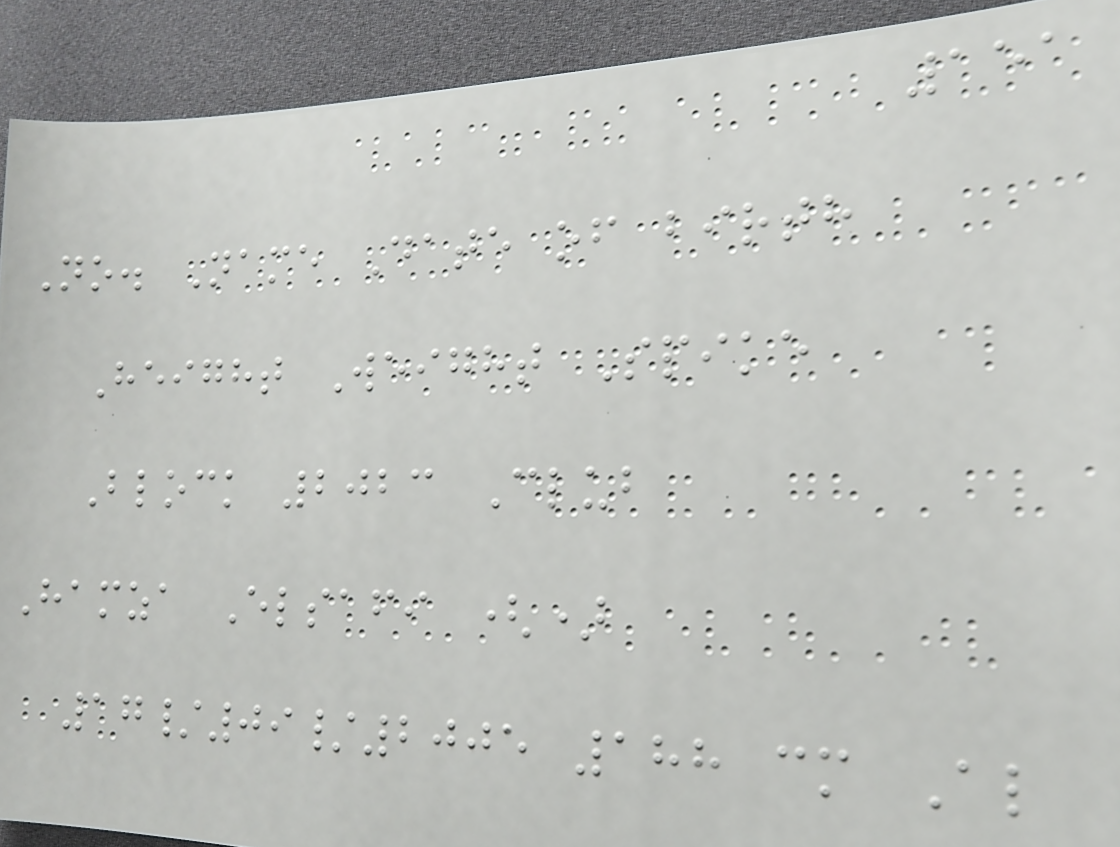151
No. Name Date of birth
Height Weight Spike
Block 2023 Club
Hamza Elsafi ()
17/09/2005 188 cm Al
